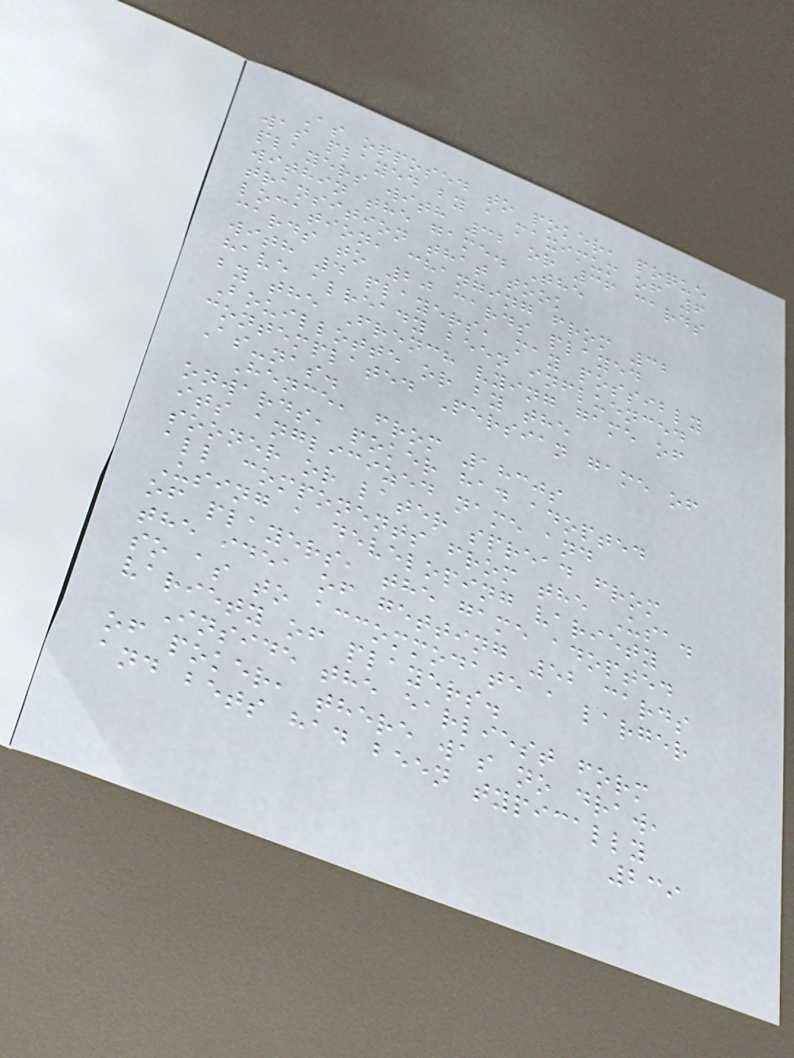As opposed to poker, poque
was played by a maximum of 6
players with 32 or 36 cards
within the game. The
transition that took
location, changing from 32
cards to 20 cards played
with 4 players, may possibly
have already been influenced
by the French vying game of
Bouillotte or by the
contemplated Persian game of
As-nas.
Hence, from 1830s
onwards, poker had adopted
its anglicized name and
sooner or later spread from
all components from the Usa.
Using a developing variety
of players, the game adopted
the idea of getting 52 cards
so as to accommodate a larger
variety of players.
Inside the earliest form
of poker, there was no draw,
and bets had been typically
239
